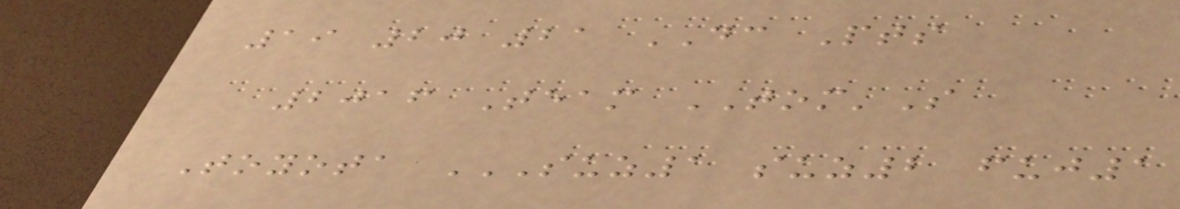19 20 21 DC Pts
2016 Team TOM'S
Toyota SUZ1 SUZ2 FUJ1
